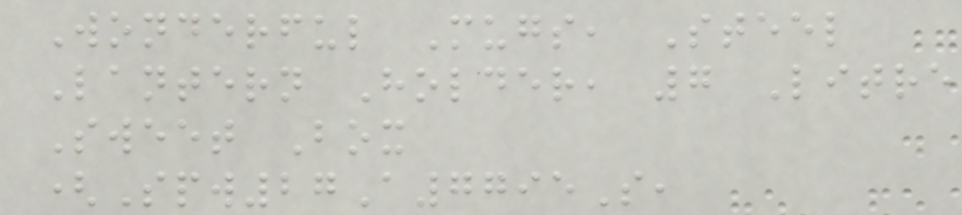Wonderful Mugs, Steel
Lantern Holder, 7 Litre
Sweet Box
(Spw27A7795S,
